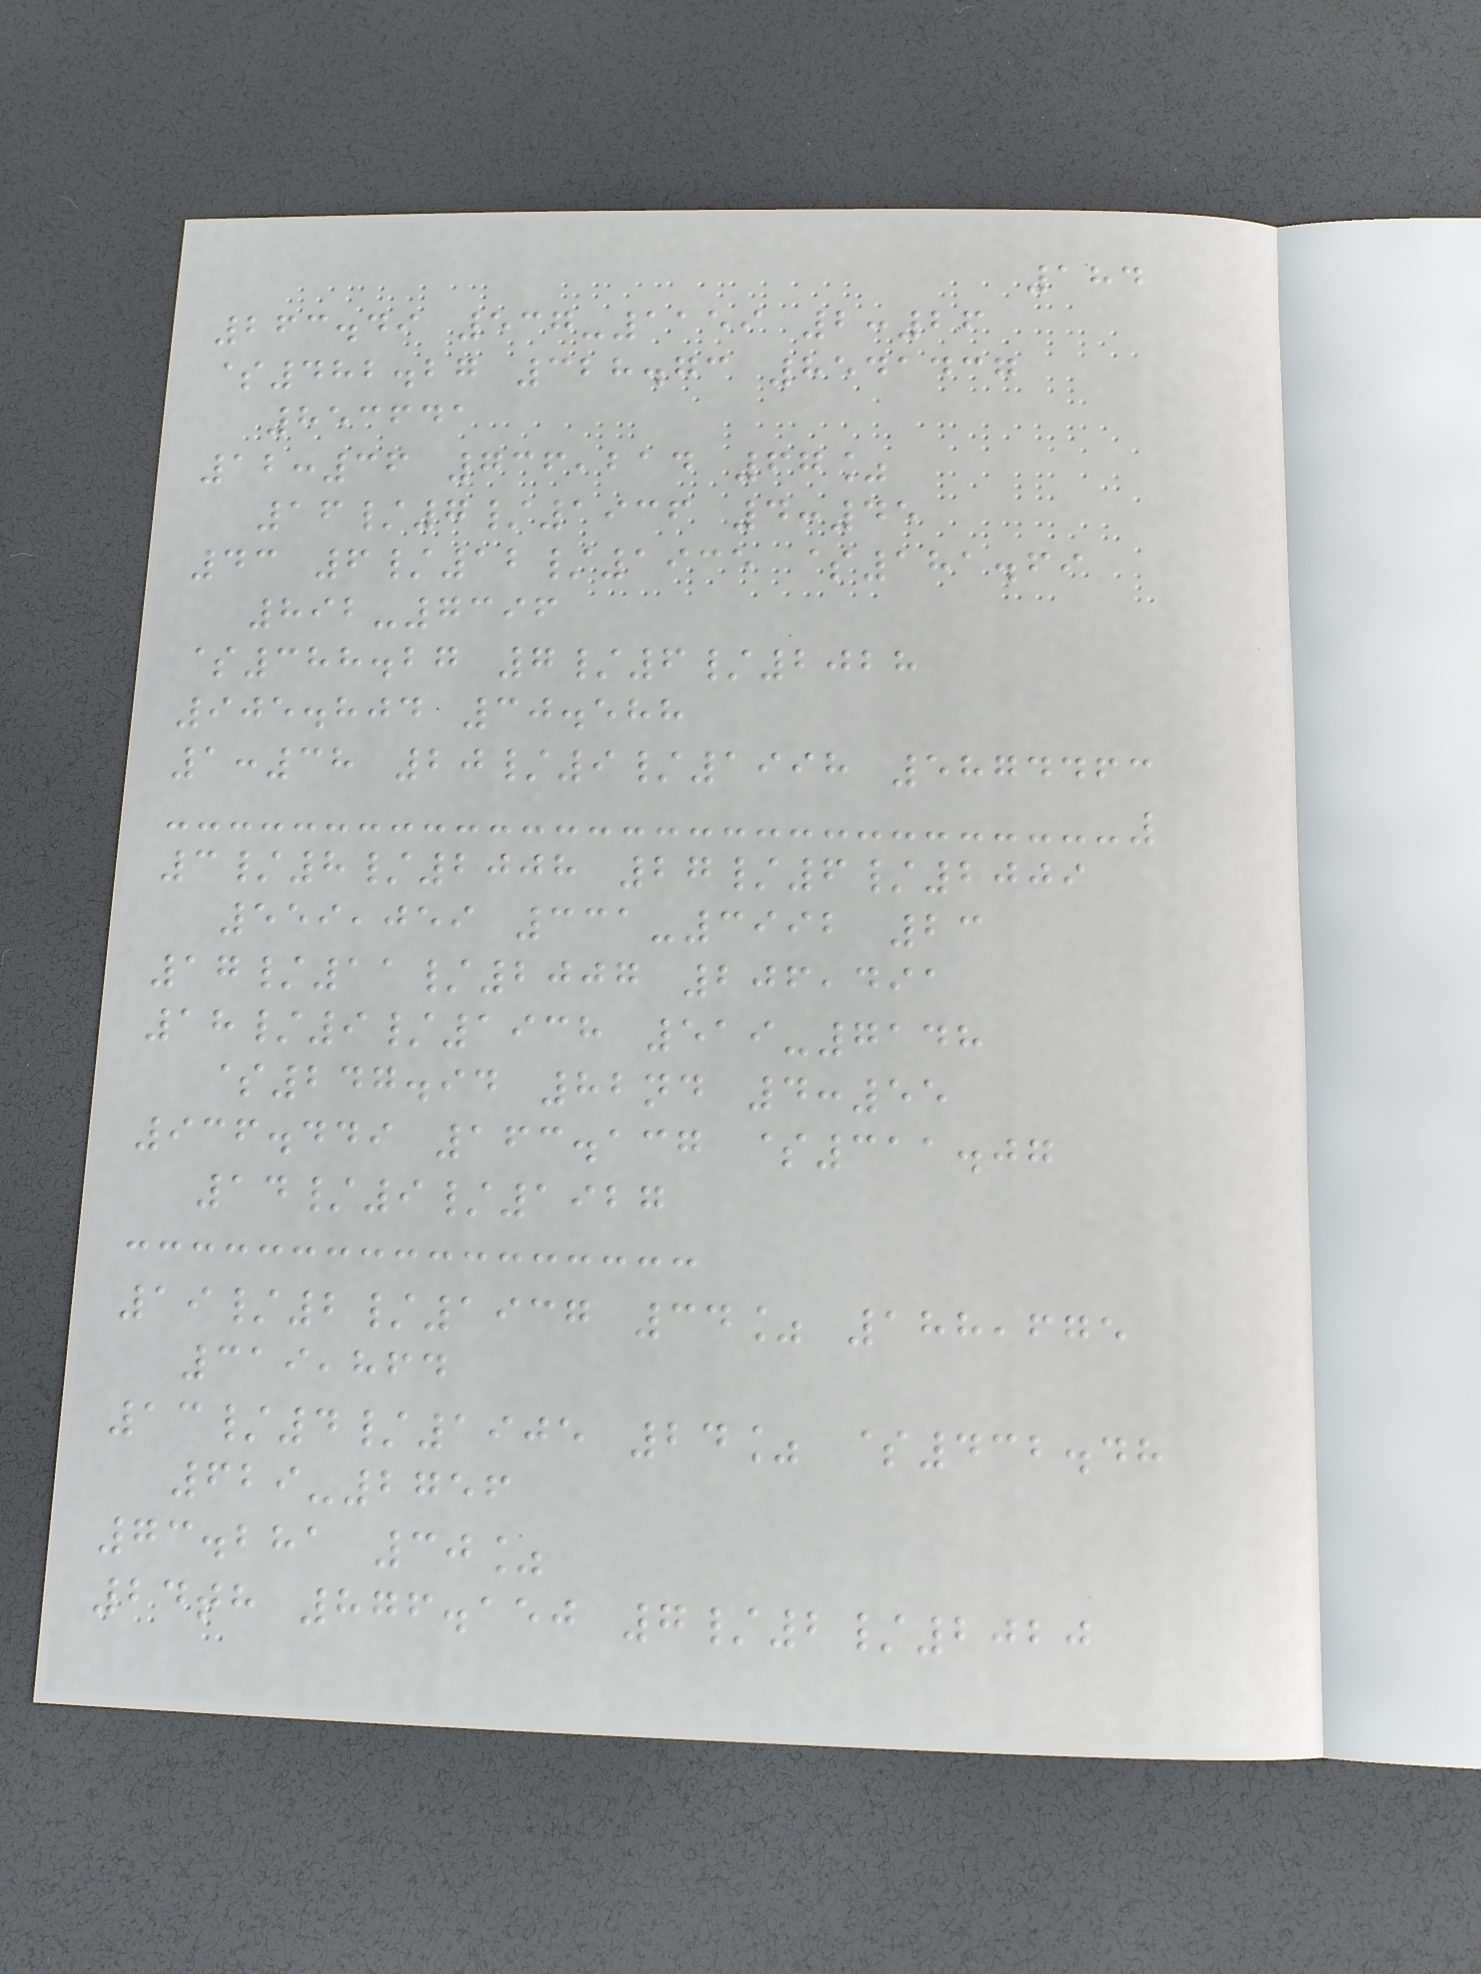184
263.49 537-1159 2:26
$482.27 328.73 8541437
853641
12:36 736,214 67%
16/7/1936 4:45
43 6/12/1935 $181.69
892-7396
$388.27 7/6/2028
905.804 30.588
1:38 20/9/1998 5874463
3/8/2008 27/6/2009
559,059 331-3992 23
17/11/2007 206,491
18/9/1938 519-7148
$247.94 82nd 4:55
936.449 163.137 $311.07
14/9/1927
19/2/1937 34% 188,675
319,864
13/4/1905 24% $432.48
629-2756
73.281 30%
24th 876.150 7/2/2020
